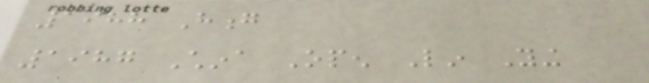1988 Hong
1987 China Open Lin Ying
